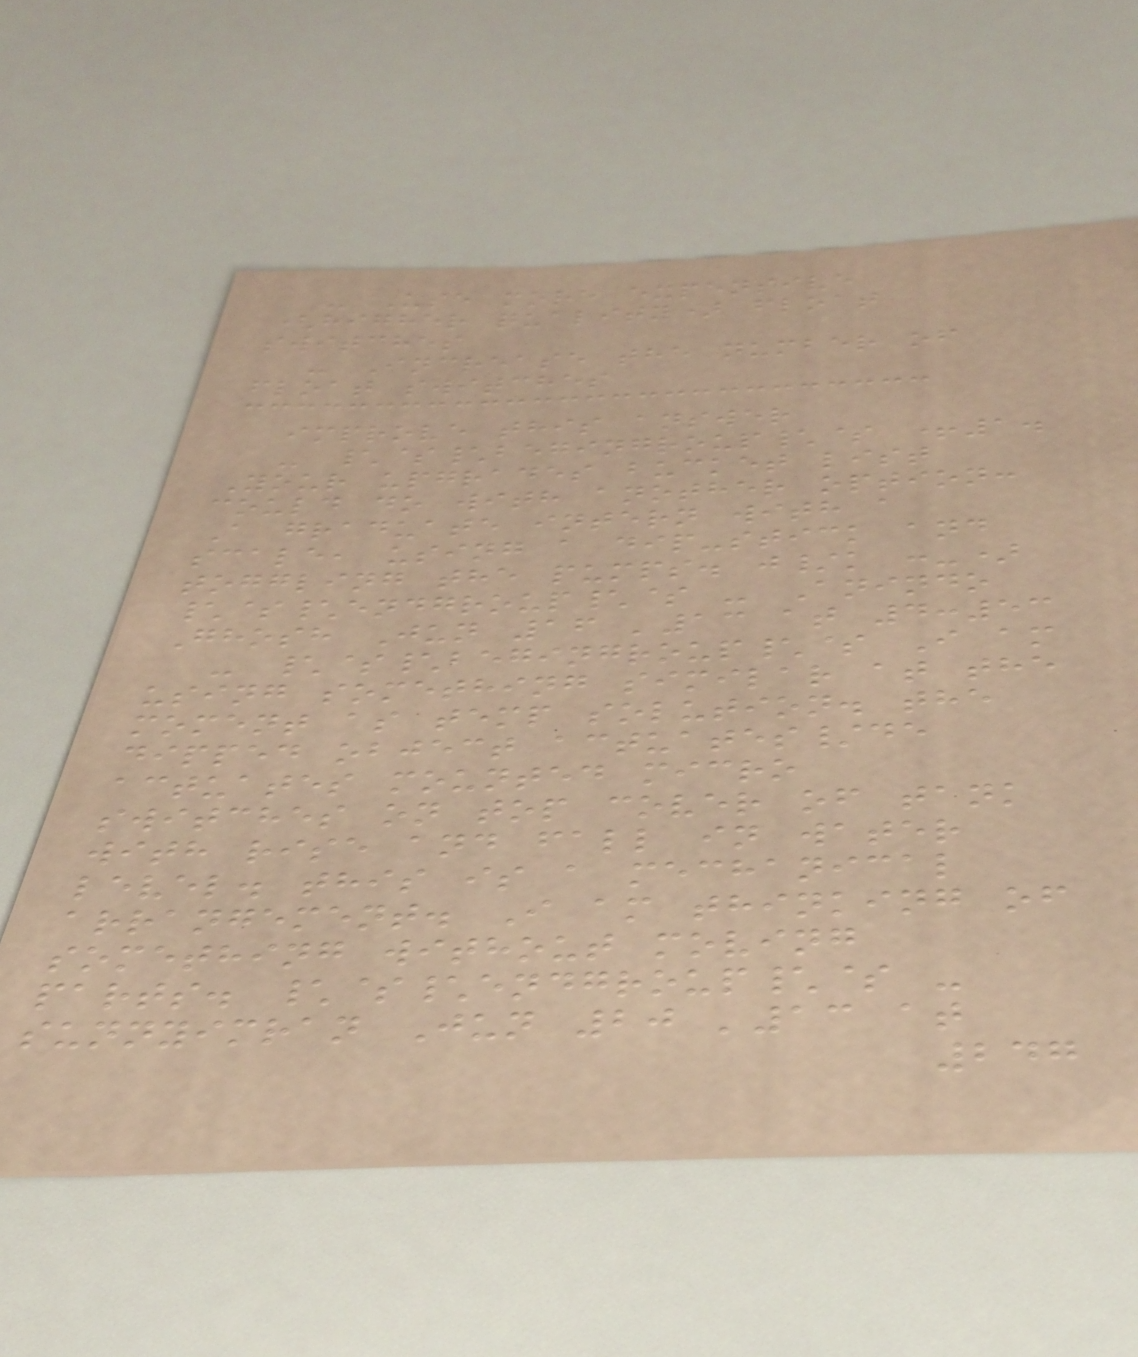- Use more expensive
(higher quality) float
switches
- Increase the number of
float switches
improve this answer
- \$\begingroup\$ +1.
Your upgrades bucket list
could do with another option:
A graduate intern with a
scale, using a dip-stick and
toggling the pumps. j/k :-)
\$\endgroup\$ - Anindo
Ghosh Jun 16 '13 at 4:53
- \$\begingroup\$ I am
using something similar at the
moment as temp solution. the
dipped object actuates/de
actuates mounted micro
switches on top cover of tank
with rise and fall in water
level. this is a mechanical
arrangement. I am thinking of
something without moving
parts. \$\endgroup\$ -
sunnyimran Jun 20 '13 at
247
